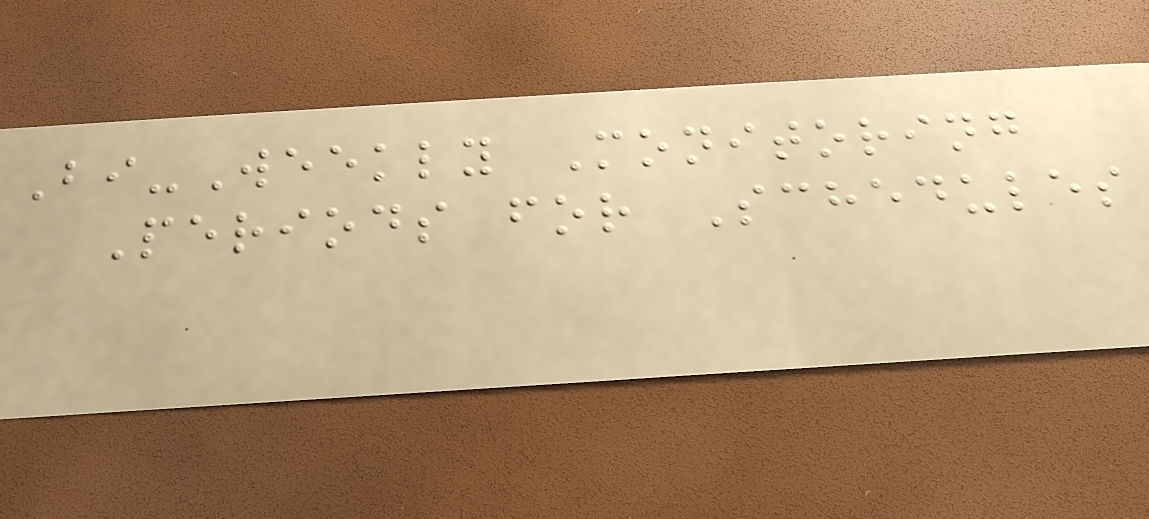Bi-Weekly Monitoring
Periods for Schedules
